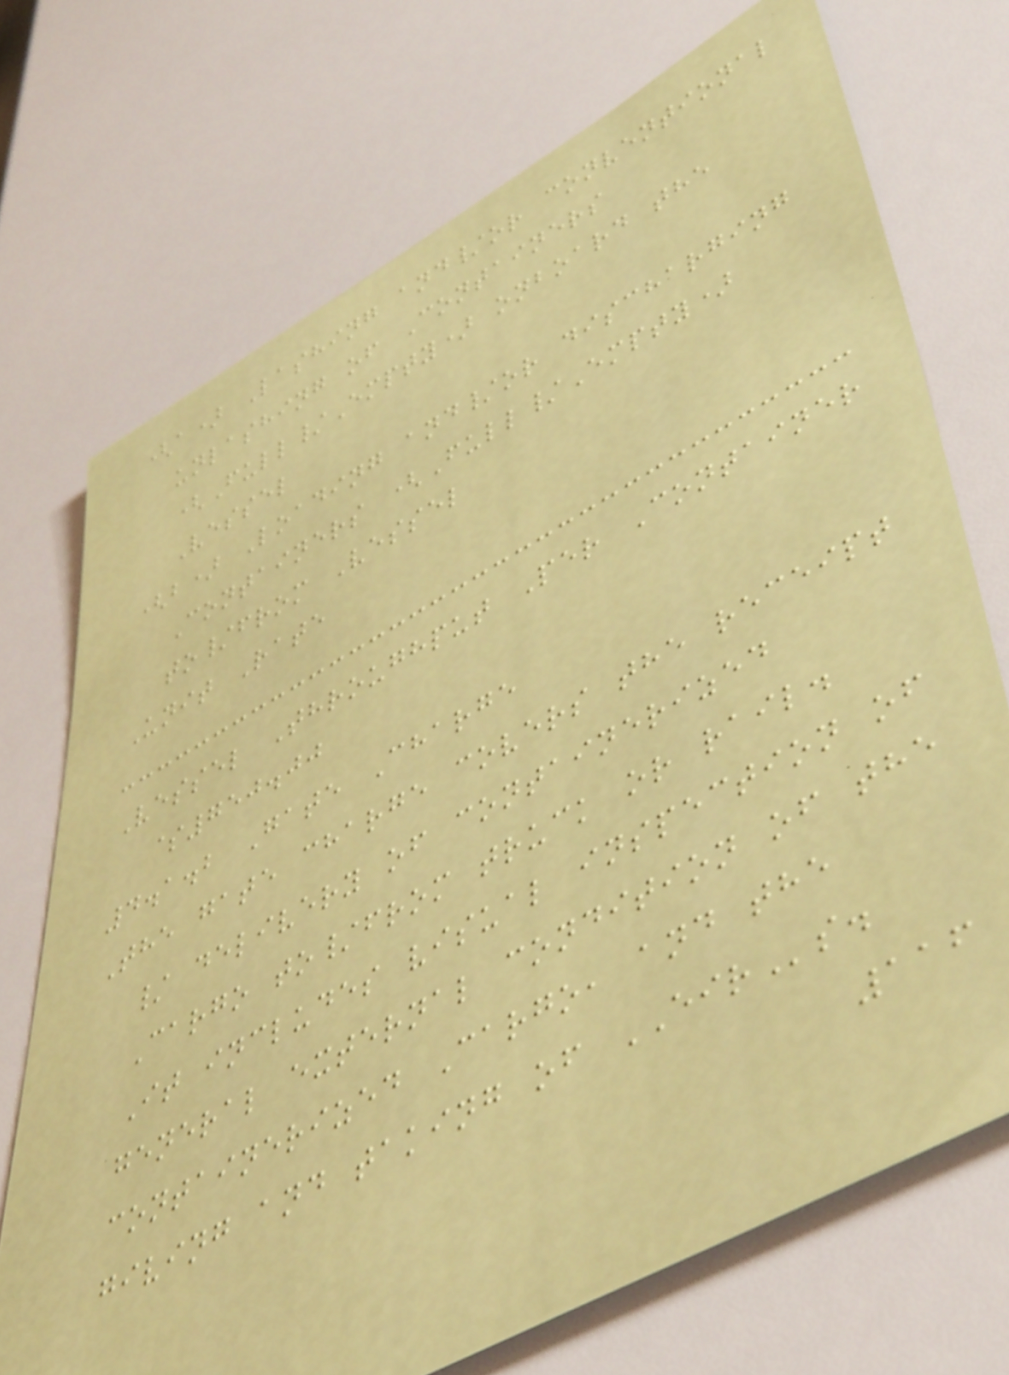(a) Lashing and/or conventional
unlashing of Containers
(Full/Empty) onboard the
Vessel
(b) Loading and/or discharging
Containers (Full/Empty)
to/from Vessel
Unit Rate
Vessel Throughput Per Container
$750.00
4.1.2 Gate Charge
The gate charge covers the receipt
/ delivery of containerized
Cargo to/from truck or rail.
It includes visual inspection of
general external condition of the
containerized Cargo, and the
giving and taking of EIRs.
116
